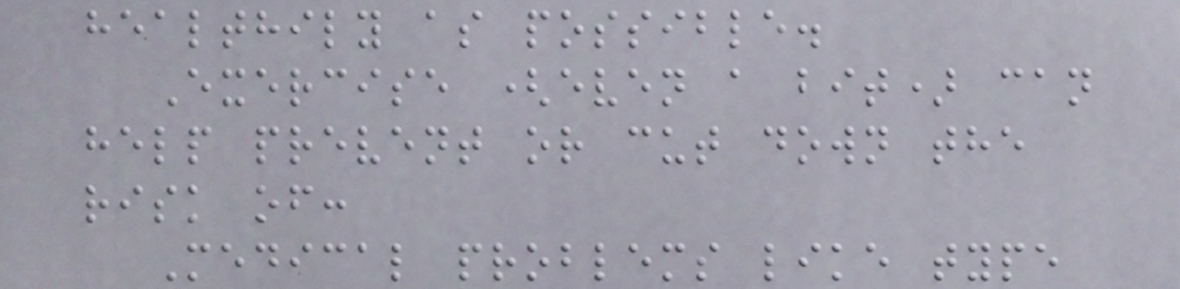healthily as possible.
Exercise (even a bit) can
help prevent or cut down the
risk of:
Medical problems like type
